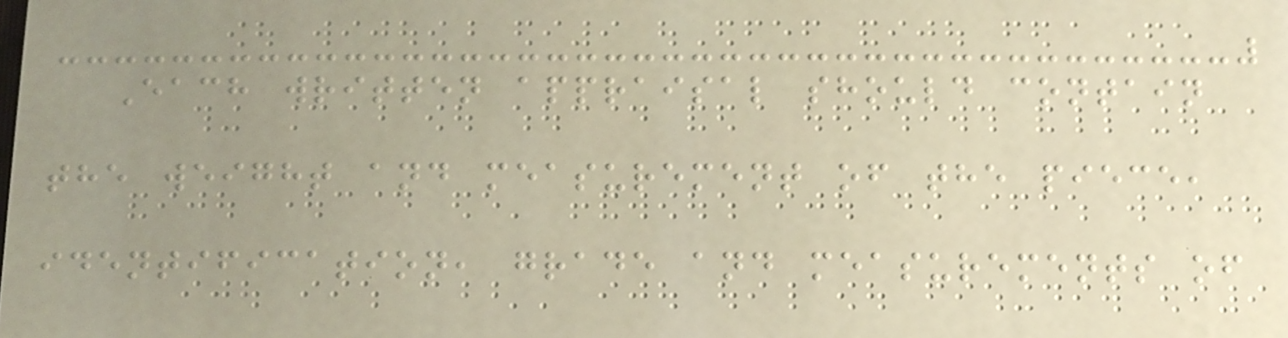Each written appraisal should contain
the weight and measurement of the piece,
identification, grade and measurements of
